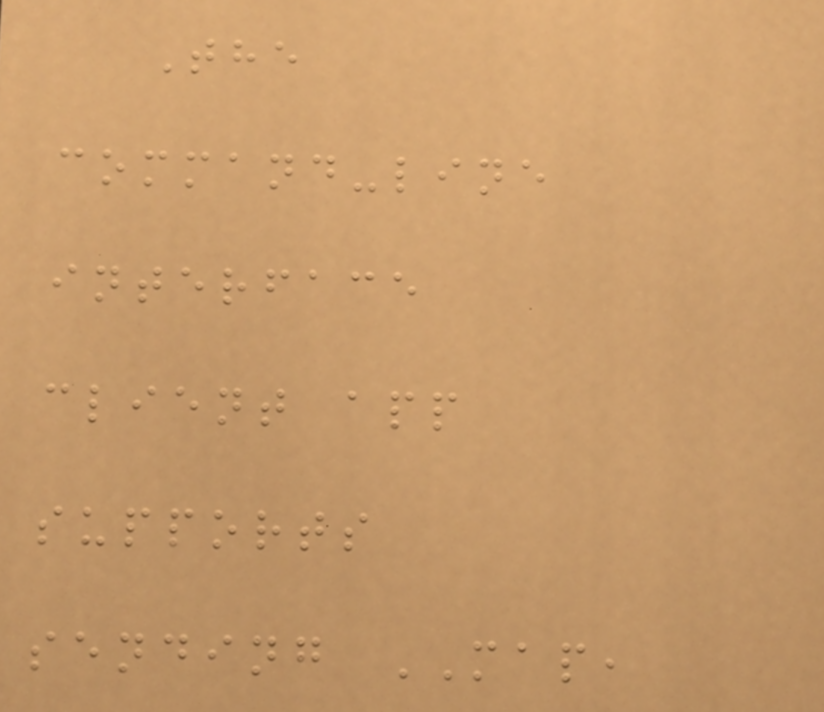The
command-line
interface
client app
supports
sending MAP,
